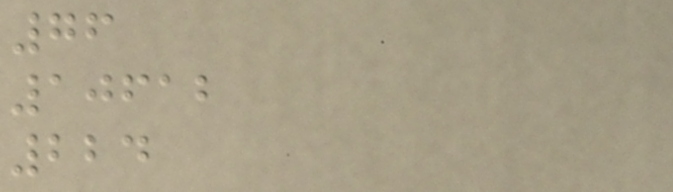76
10612
224
